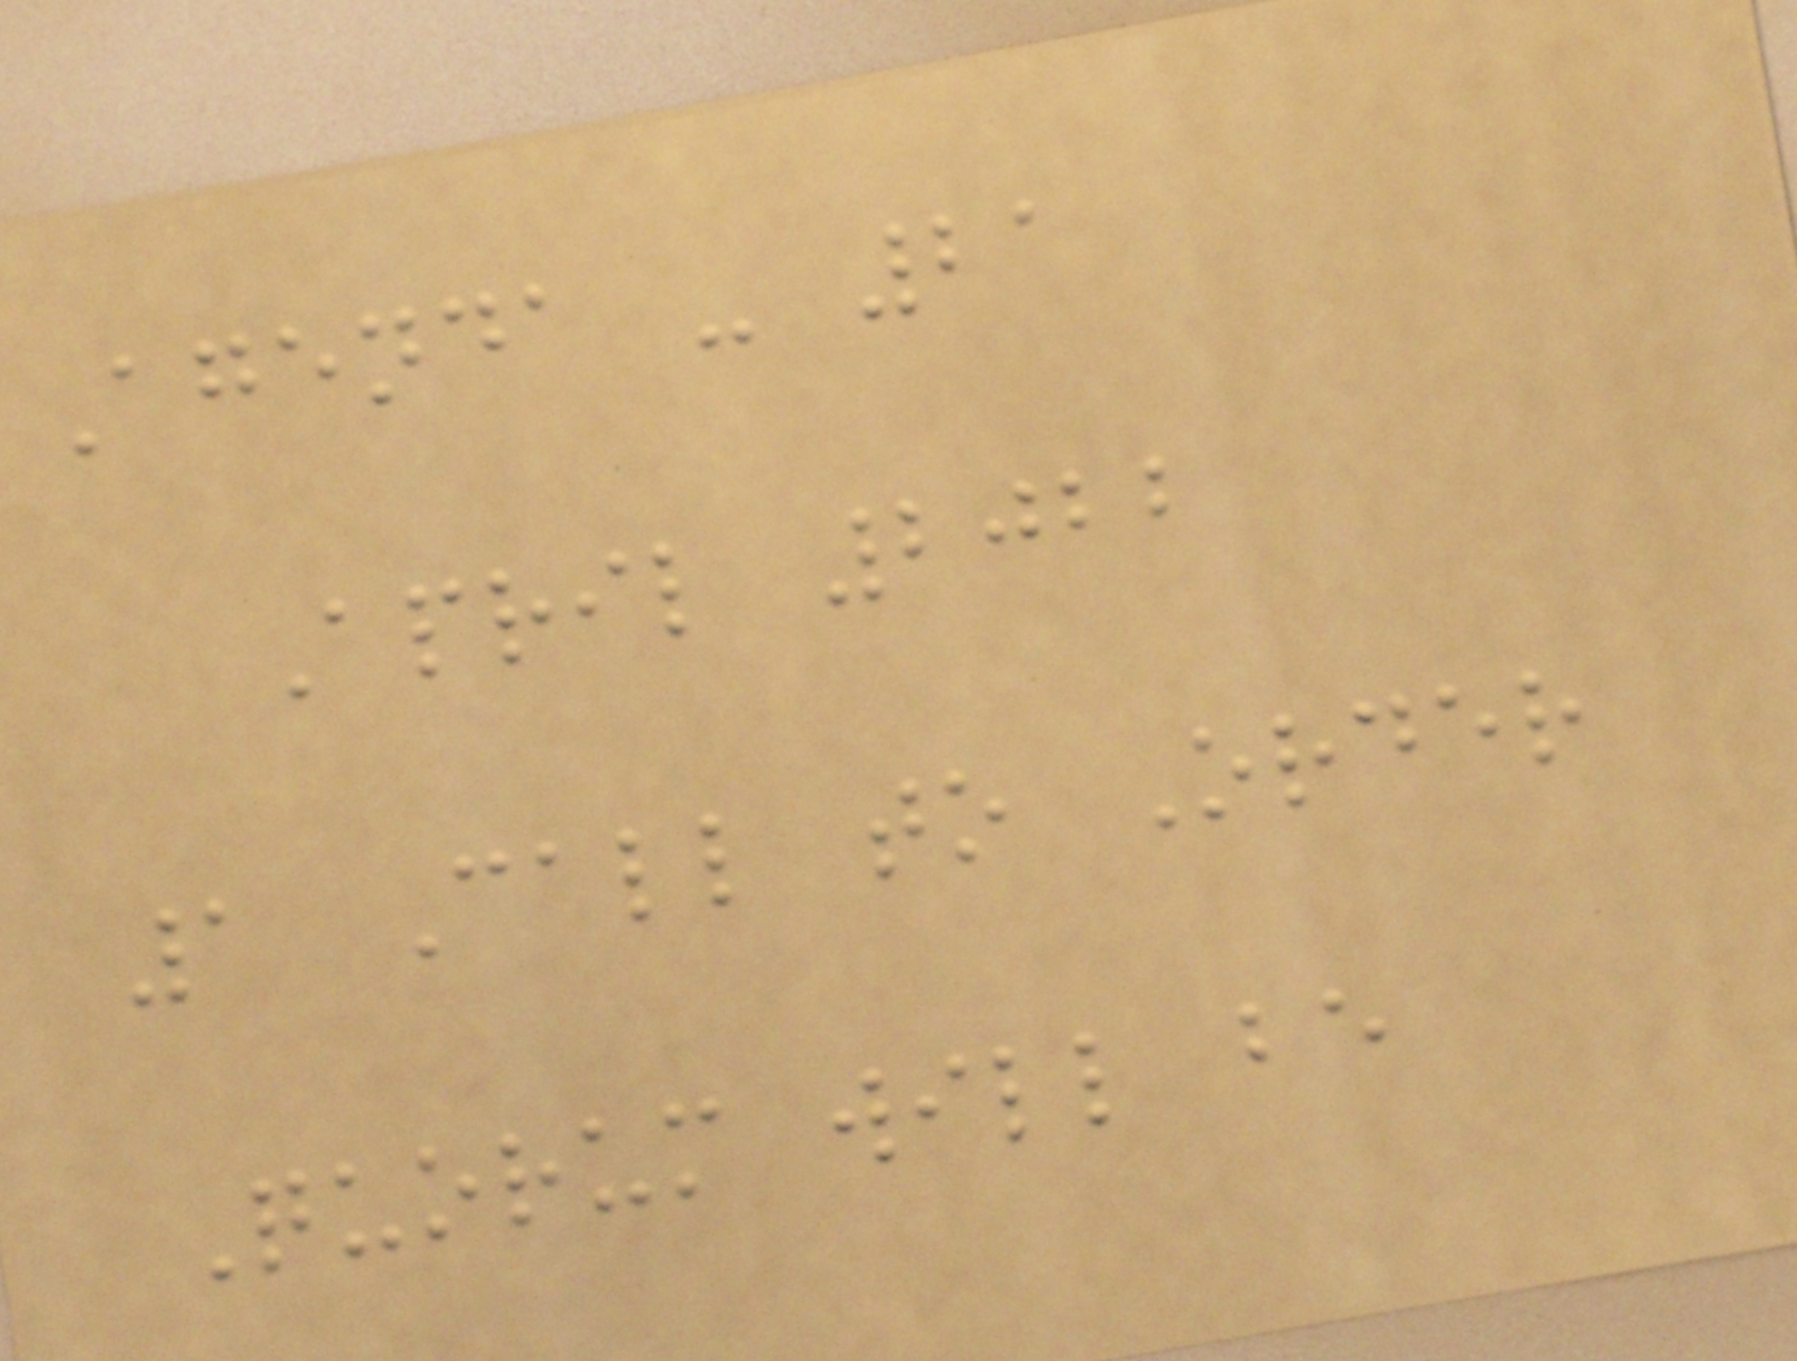Agenda - 21
April 2022
1 Call to Order
Quorum will be
